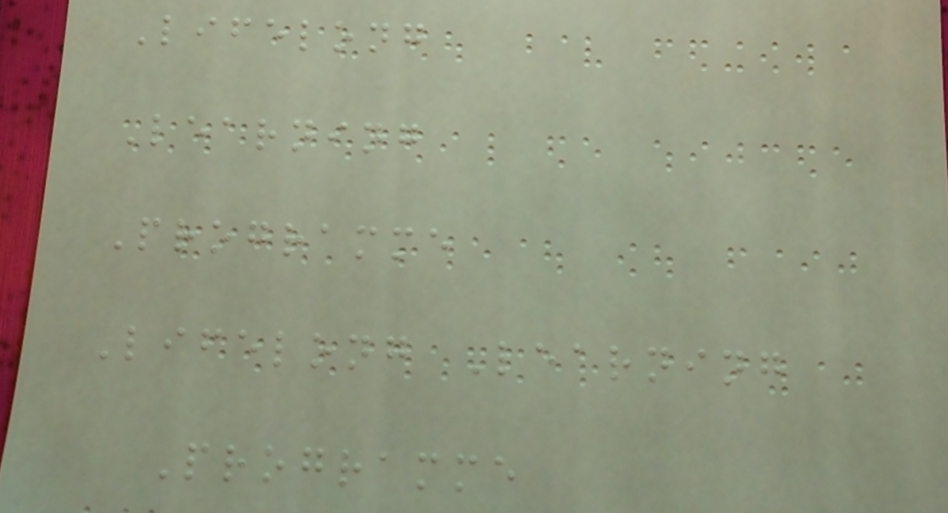Lifelong
Learning
Programme
Lifelong Learning
Programme
